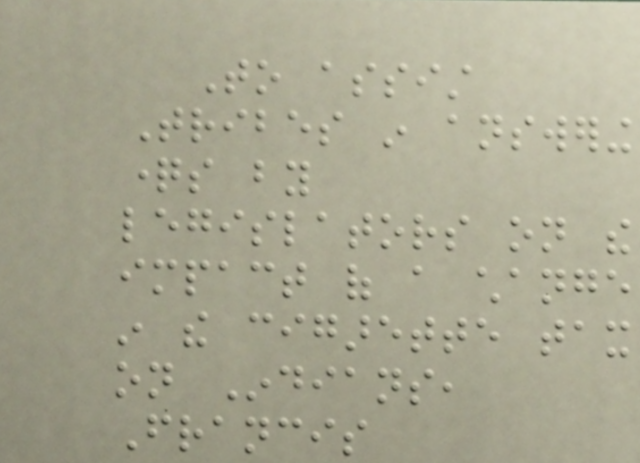To assist
Tribes in answering
questions by
legislators on the
impact of a change
in the cigarette tax
on Indians,
Francis
